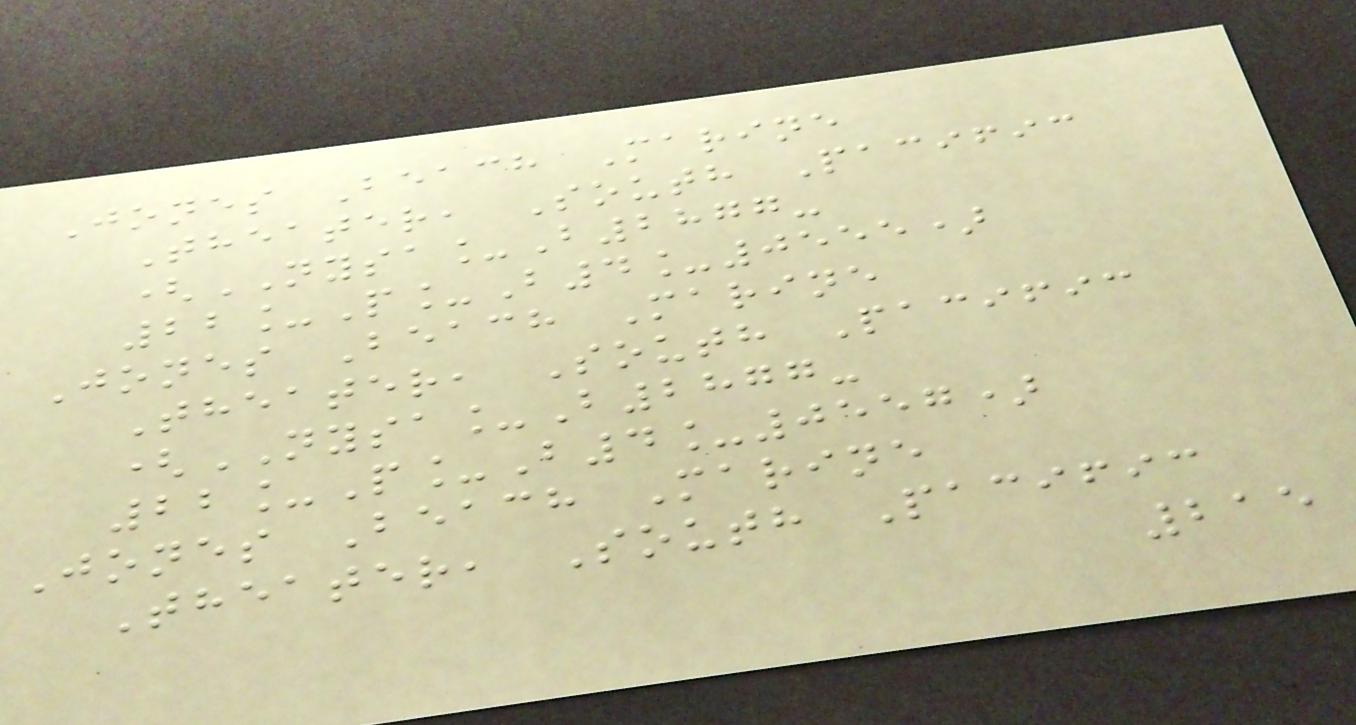Jones Beach Marine
Theater, South Pacific
(NYSA_B2877-
22_P_B4_0555)
Jones Beach Marine
Theater, South Pacific
(NYSA_B2877-
22_P_B4_0557)
Jones Beach Marine
Theater, South Pacific
215
